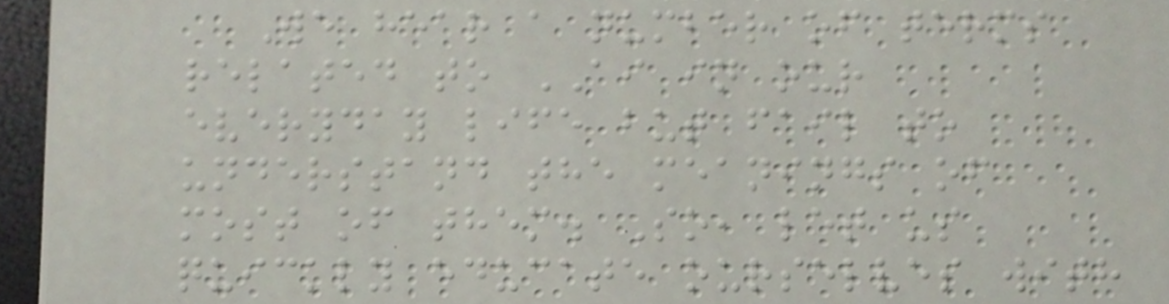We hear a number of terms
related to AI in our
everyday life but fail to
understand the meanings of
most of them. So, let us
quickly educate ourselves with
